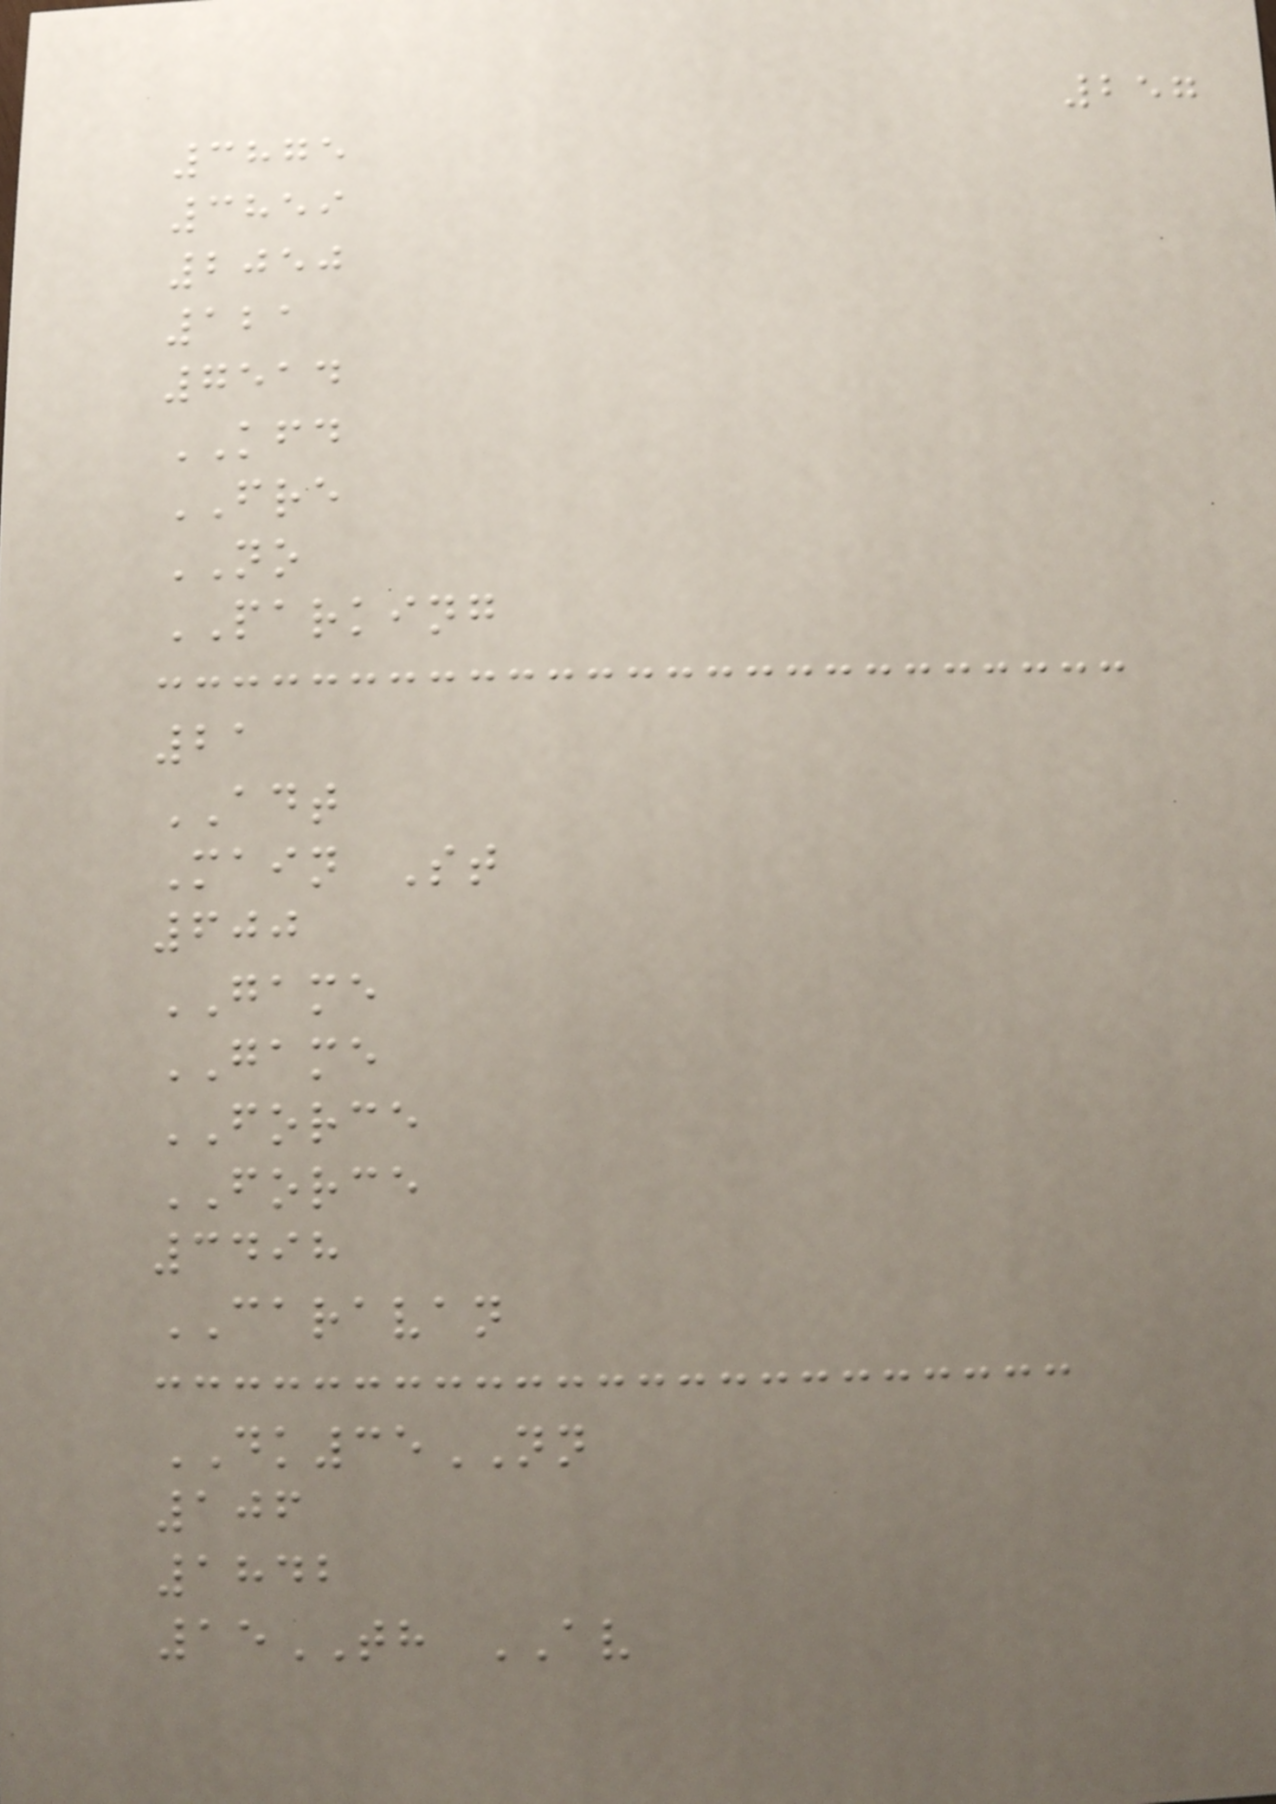257
3875
3859
2050
121
7514
KFD
FRE
NO
PARKING
21
ADT
Main St
600
GAME
GAME
FORCE
FORCE
3498
CARAVAN
DK35NN
106
1842
15TH AV
